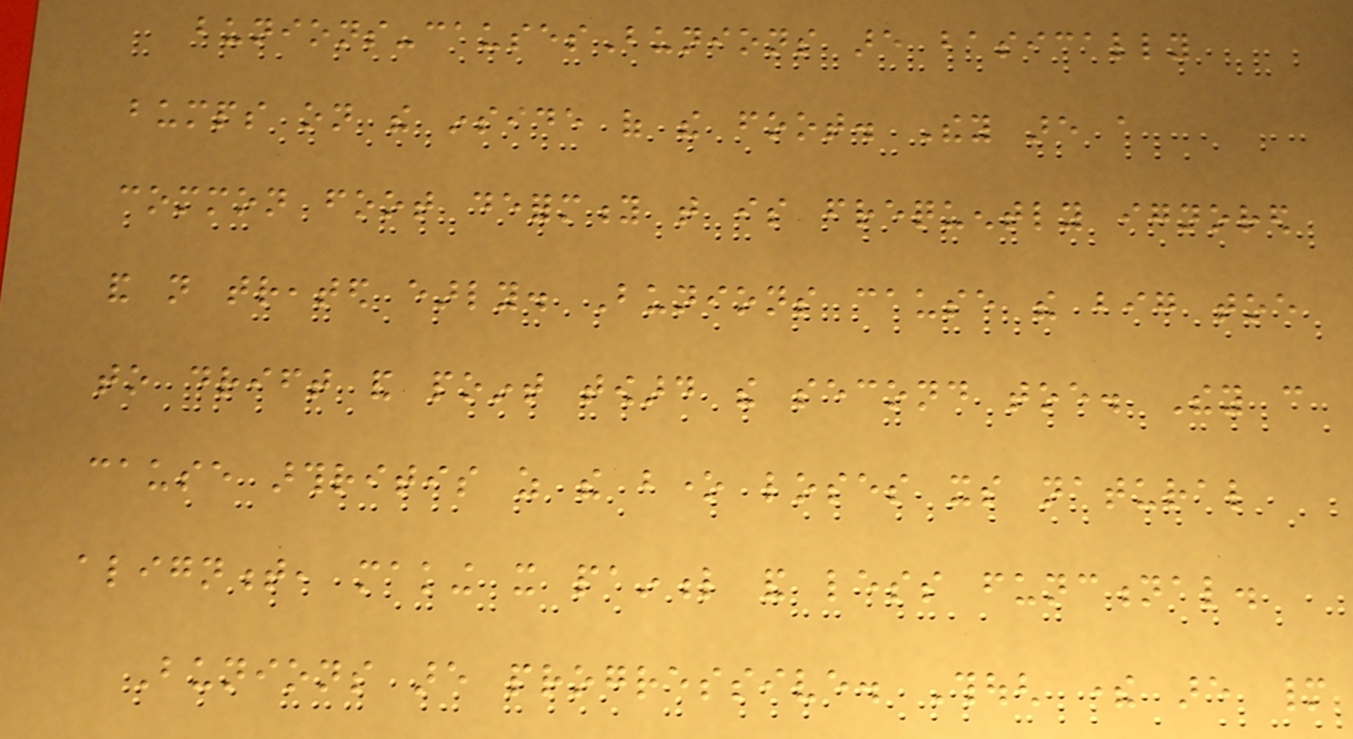bunions-causesBunions are basically
bumps on the inside of the foot. They are a
common foot deformity that is frequently ignored
and not treated early. Bunions cause the big toe
to drift and point toward the second toe. They can
cause arthritis as the bone loses its natural
alignment, making it painful and less functional.
Bunions are progressive. Though there are many
